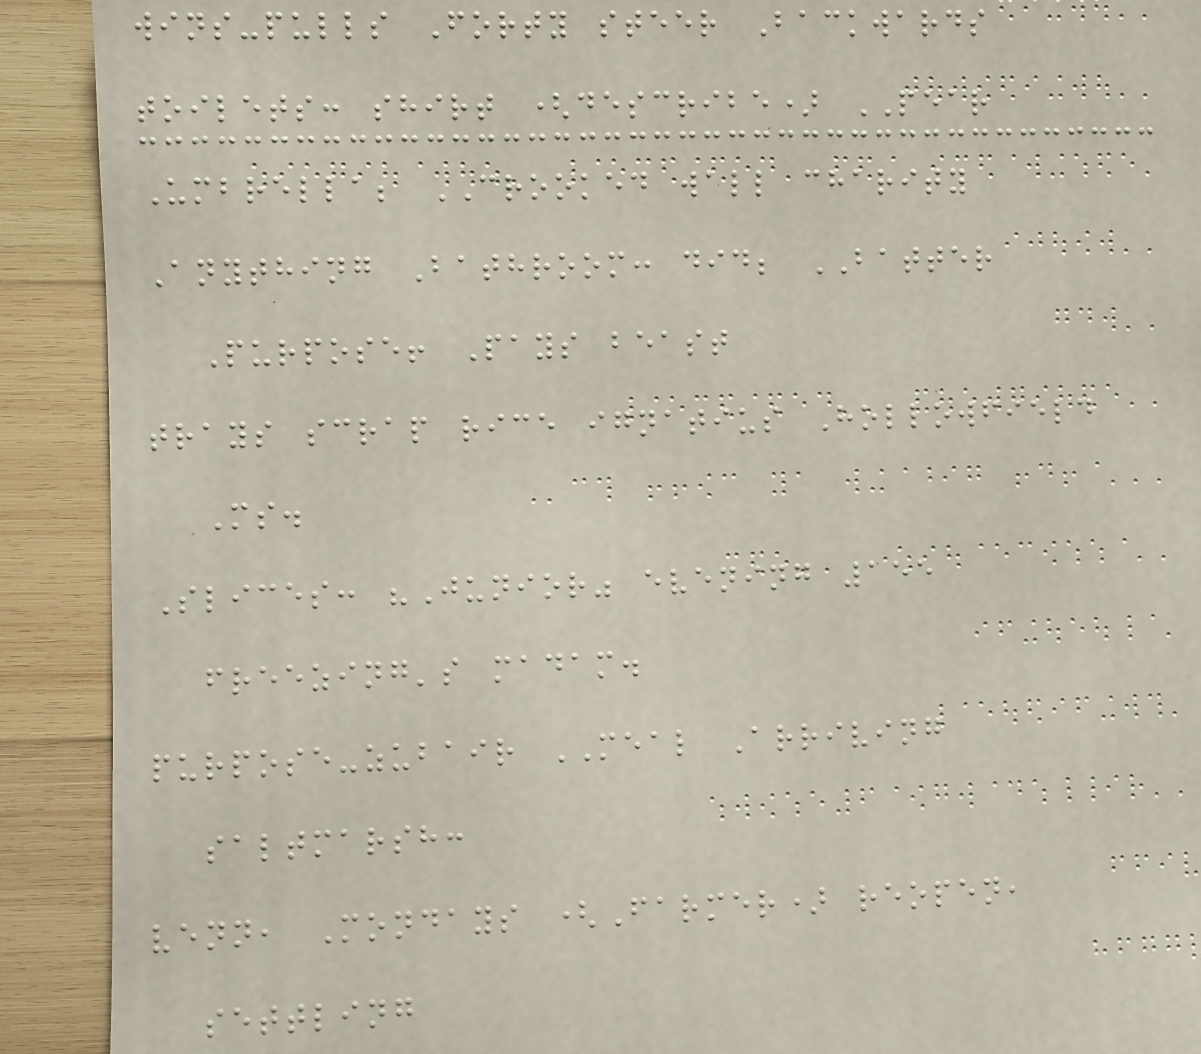wins-pulls Forty steer Backwards
toilets: shirt (describe) PEAR
Umbrella; CROOKED wall charity
Anything Bathroom: did; BATTER
Purpose! Pays beast
trays scrap rice ignatius Hollowfield
Ms.
Slices: "Junior" evening 155
freezing's madam.
purpose-zubair MEAL Arriving
saltmarsh:
venn, Mondays (Farmer) reopen,
settling
